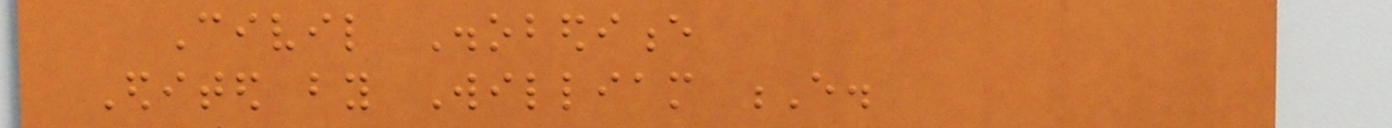Civil Disobedience
Edited by William E.
